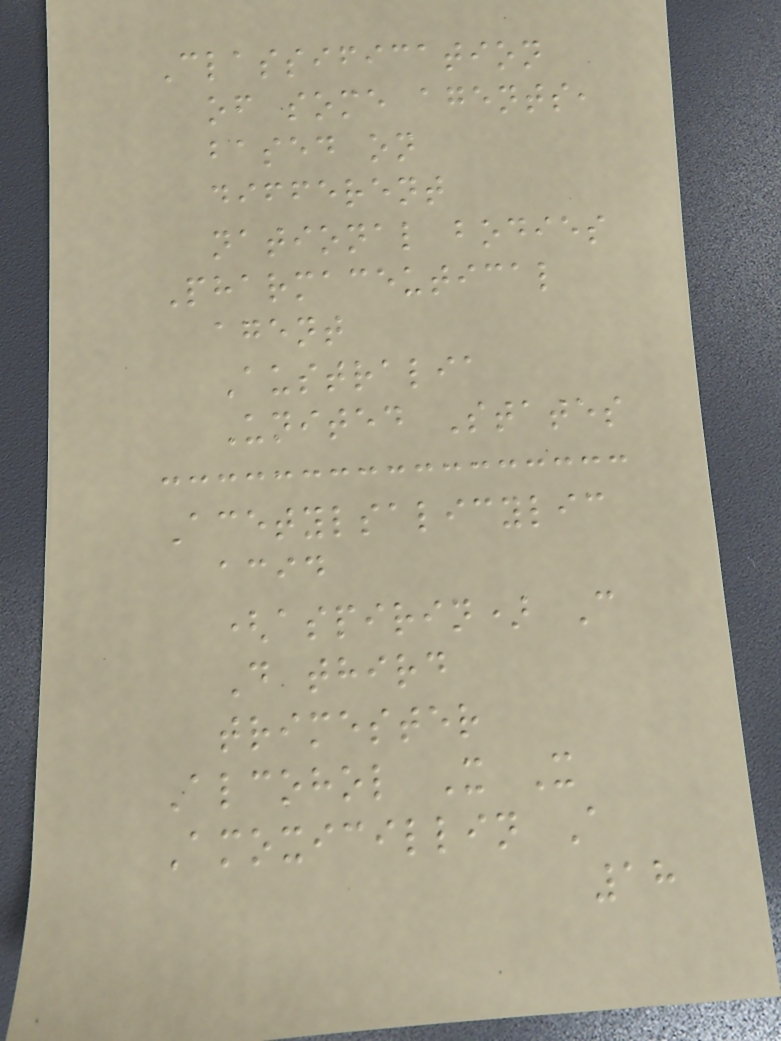Classification
of some agents,
based on
different
national bodies
Pharmaceutical
agent
Australia
United States
Acetylsalicylic
acid
(aspirin) C
D third
trimester
Alcohol X X
Amoxicillin A
18
